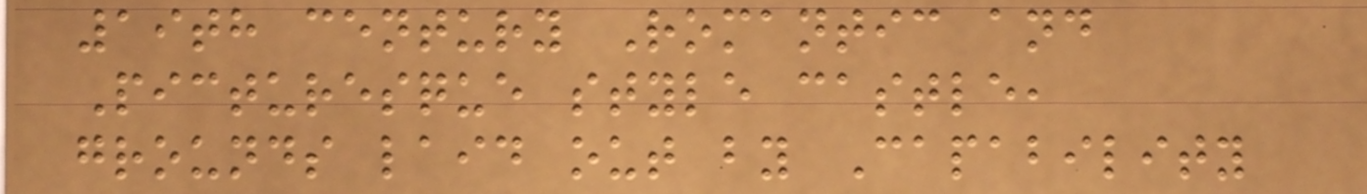19th century Romantic and
Picturesque style castle,
grounds laid out by Capability
